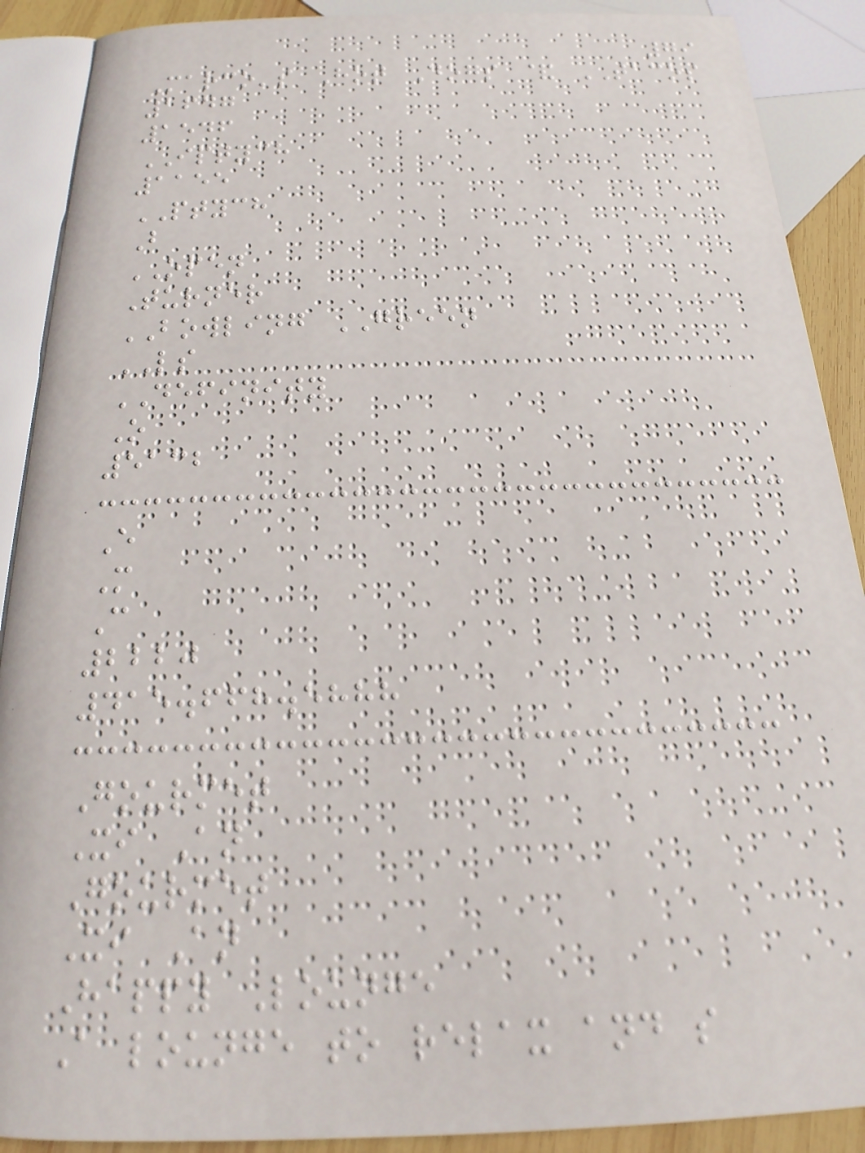79
Marco's Hot Dogs & TACOS
1647
1546
IPTYCH
1155
PTYCH
B
OPEN
Turner
BOWLING GREEN
LS
DEFINITY
O
5132
E
M
C
2220
415.668.5888
Gourmet
Xi An
Gourmet
Xi An
Happy Lounge
A lounge to relax and s
